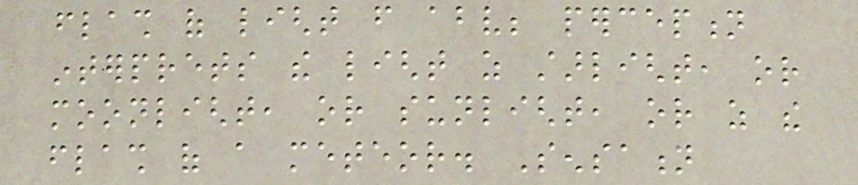flash of light from above; perception
interprets the light as starlight, or
moonlight, or sunlight, or as the
flash of a meteor. Sensation
